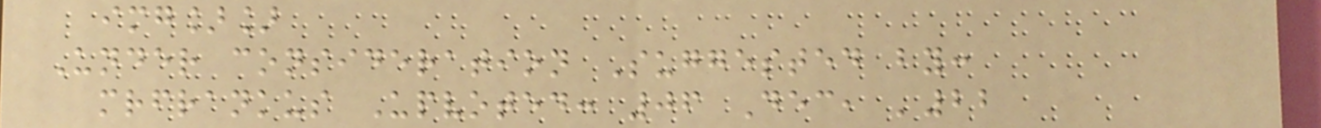img]]
Under consideration Suggested by:
mrfrankus Upvoted: 06 Dec, '22
